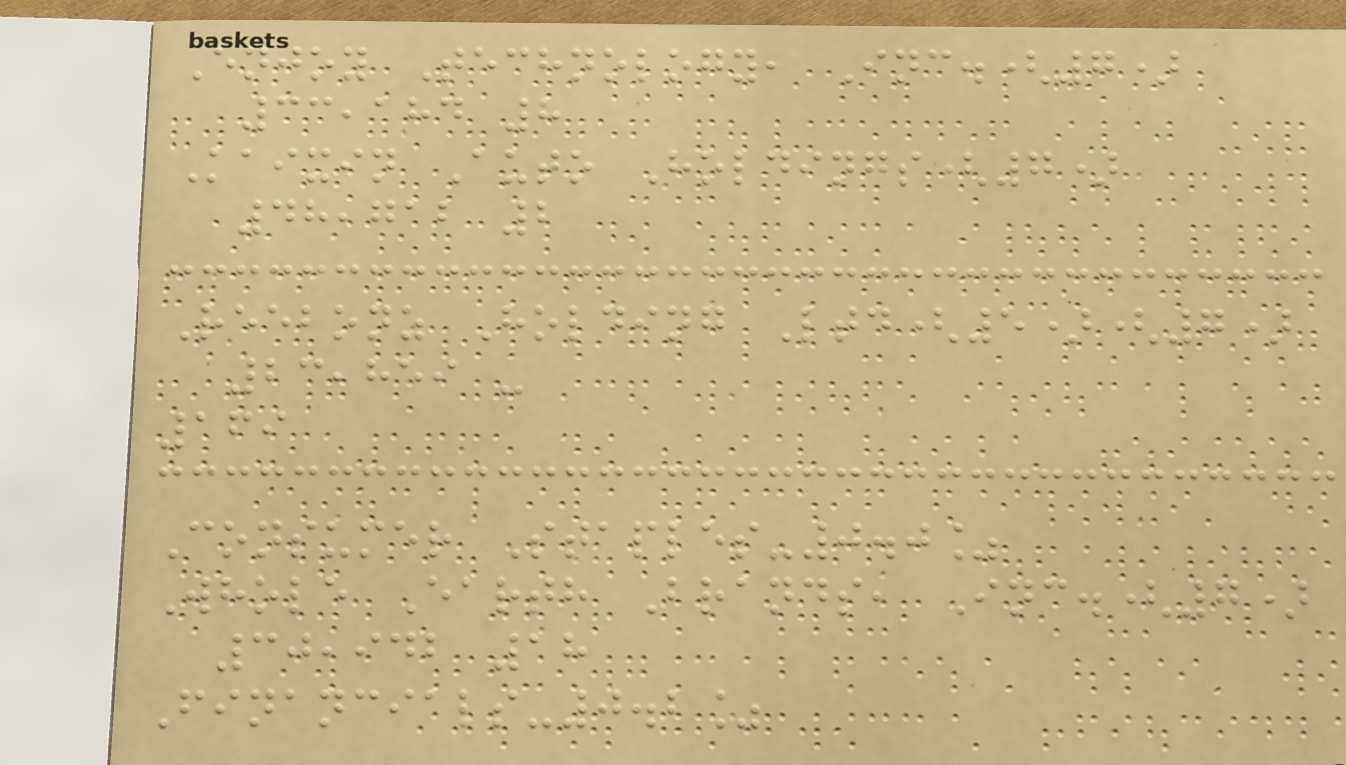Enjoy Technology, Inc.(7)
33,184 8
Kaixin Auto Holdings(7)
48,712 2
Reebonz Holding Ltd(5)(7)
23,859 -
169
Consumer Staples-0.0%
Whole Earth Brands, Inc.(7)
30,942 18
Financials-0.2%
